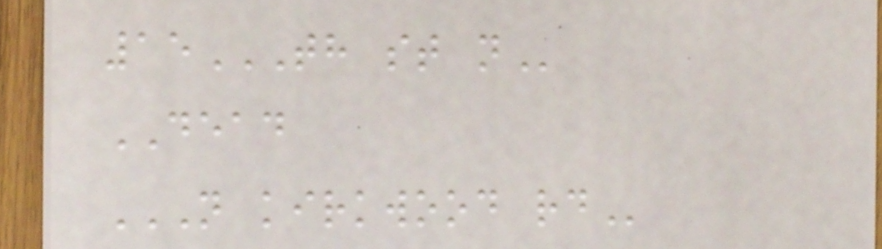15TH ST N
DEAD
N KIRKWOOD RD
